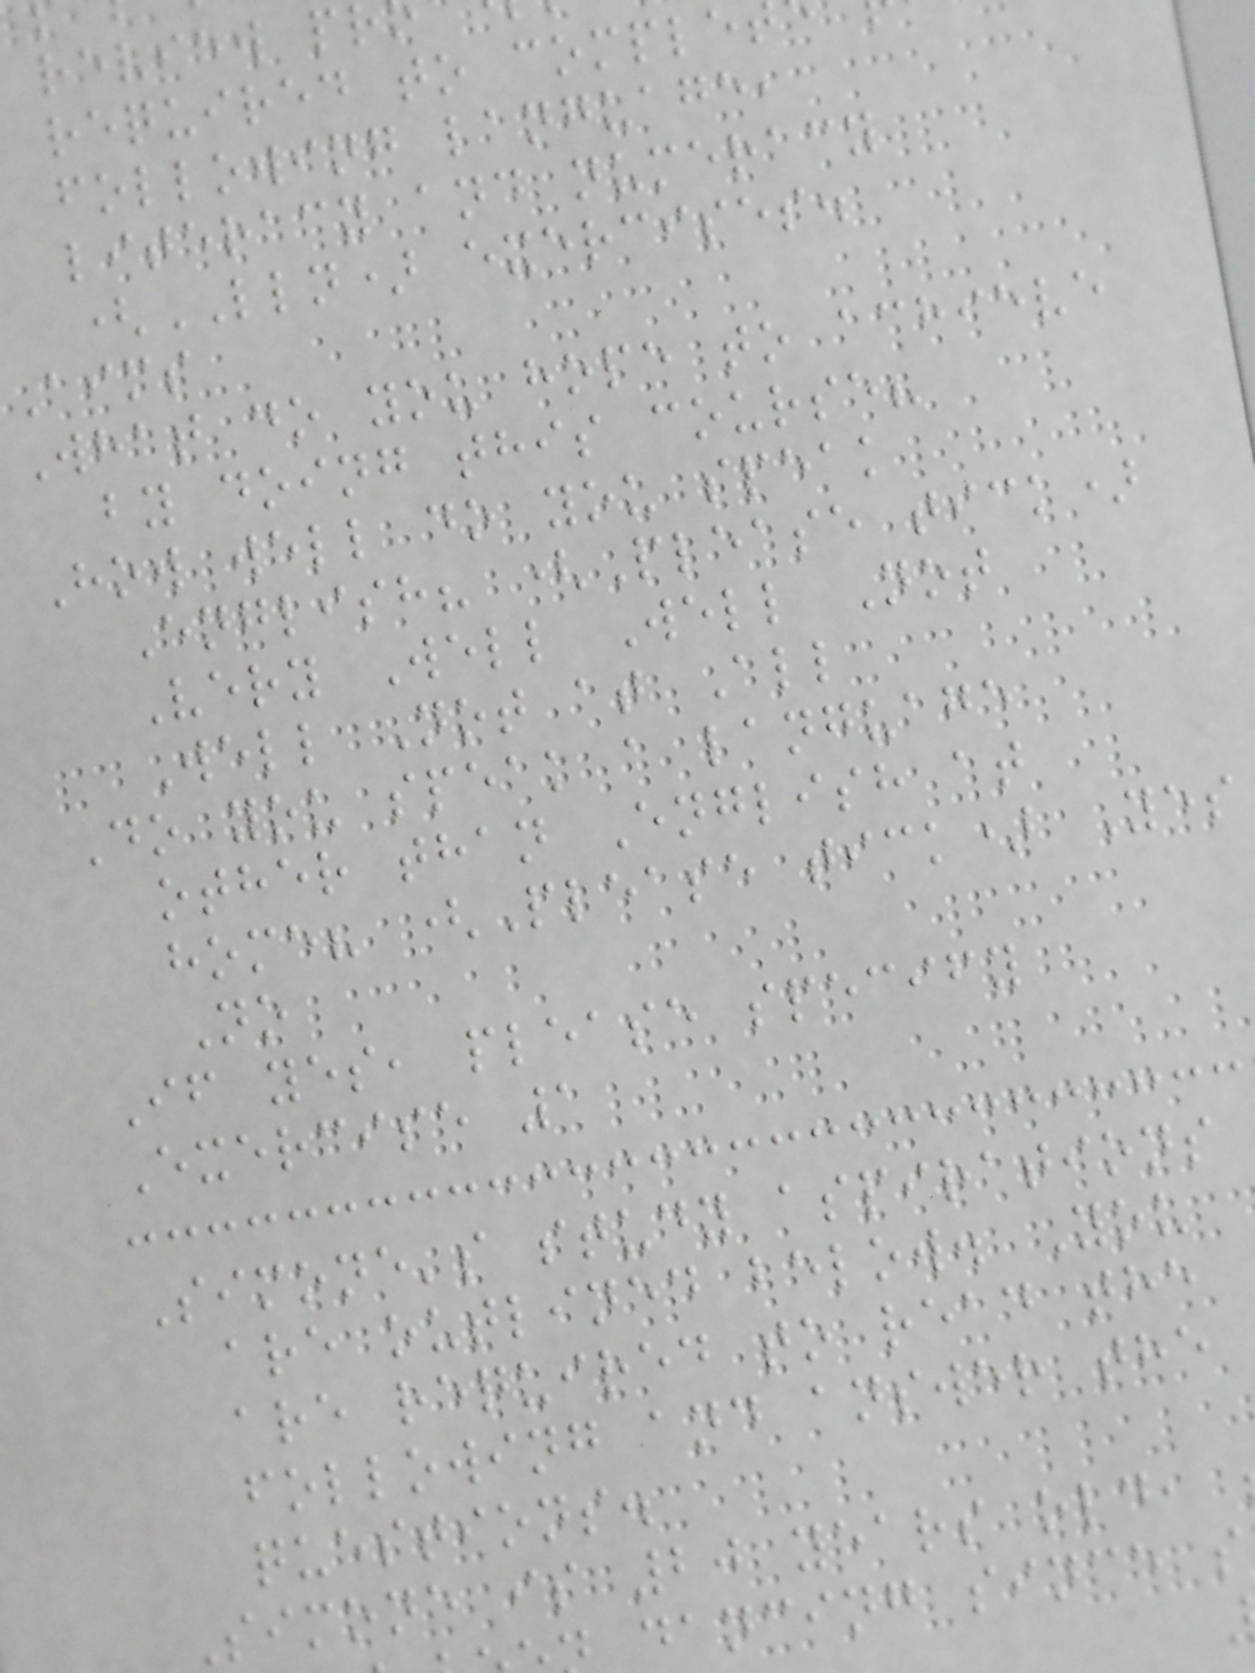review p
required to comple
following language,
literacy and numeracy
(LLN) exercises.
Aims
What do you hope to achieve
by doing this course?
How well do you speak
English? (Please tick)
Very Well Well Not
Well Not at All
Do you speak a language
other than English at
home? (Please tick) Yes
No
If yes, please specify
Exercise 1
Simone's study aspirations
are outlined below. You
are required to read the
following and answer the
questions.
Simone is 20 years old,
dancing since s
